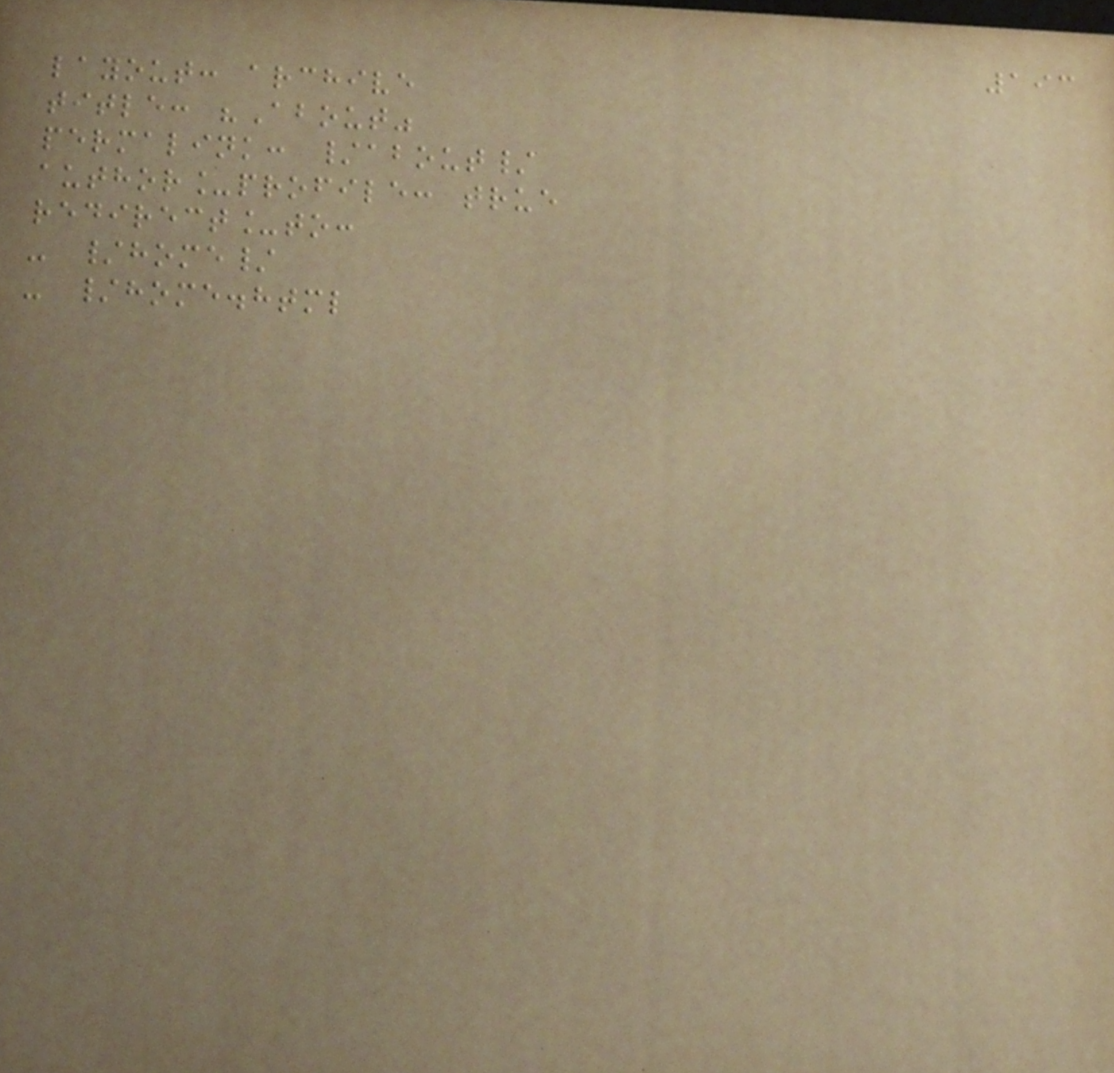193
layout: archive
title: "About"
permalink: /about/
author_profile: true
redirect_to:
- /home/
- /home.html
